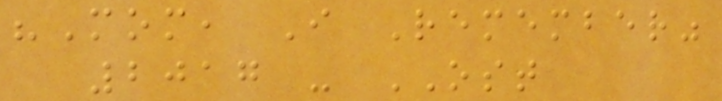"Mom, I Remember"
2017 - OST
